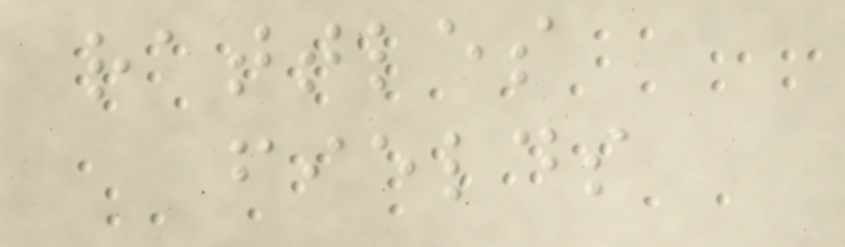rattles
fields
